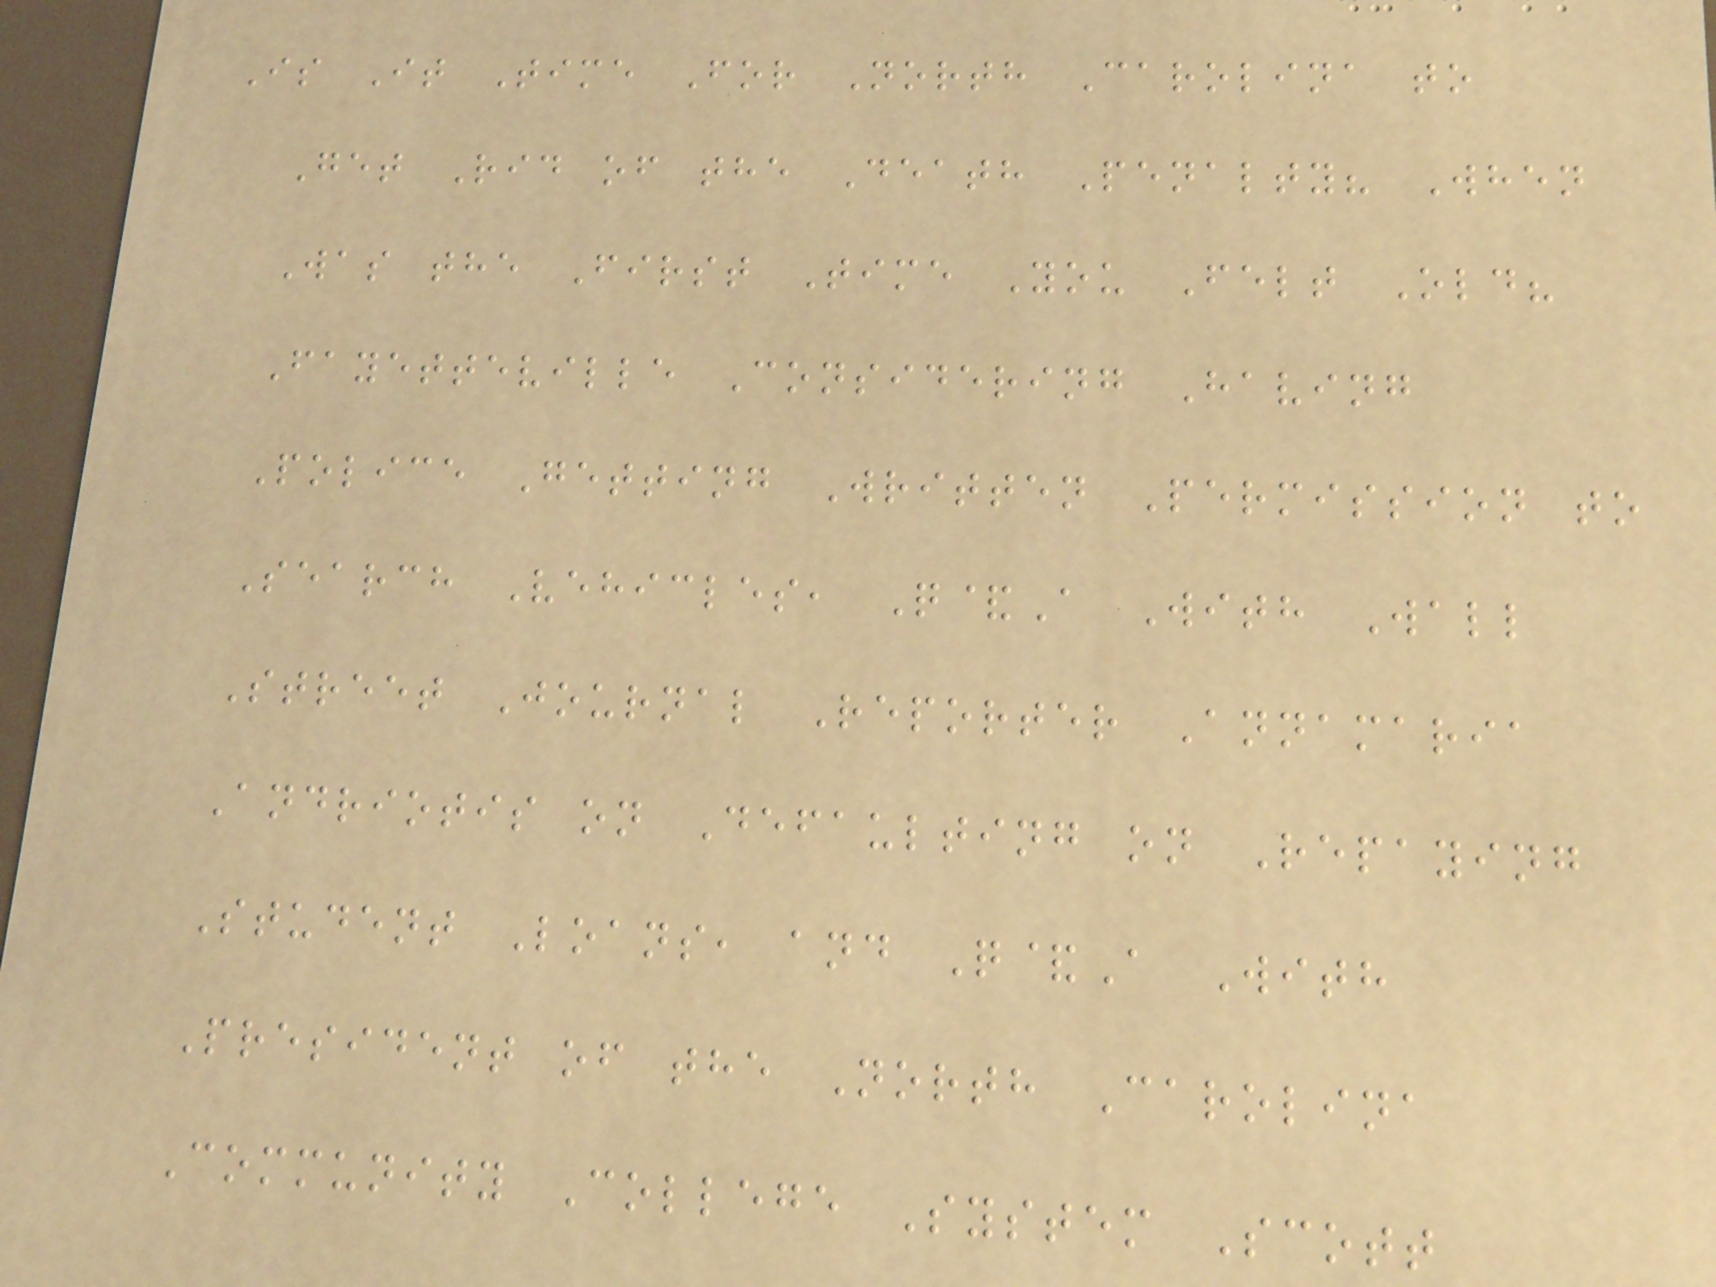Is It Time For North Carolina to
Get Rid of the Death Penalty? When
Was the First Time You Felt Old?
Fayetteville Considering Having
Police Getting Written Permission to
Search Vehicles, Q&A With Wall
Street Journal Reporter Annamaria
Andriotis on Defaulting on Repaying
Student Loans, and Q&A With
President of the North Carolina
Community College System Scott
